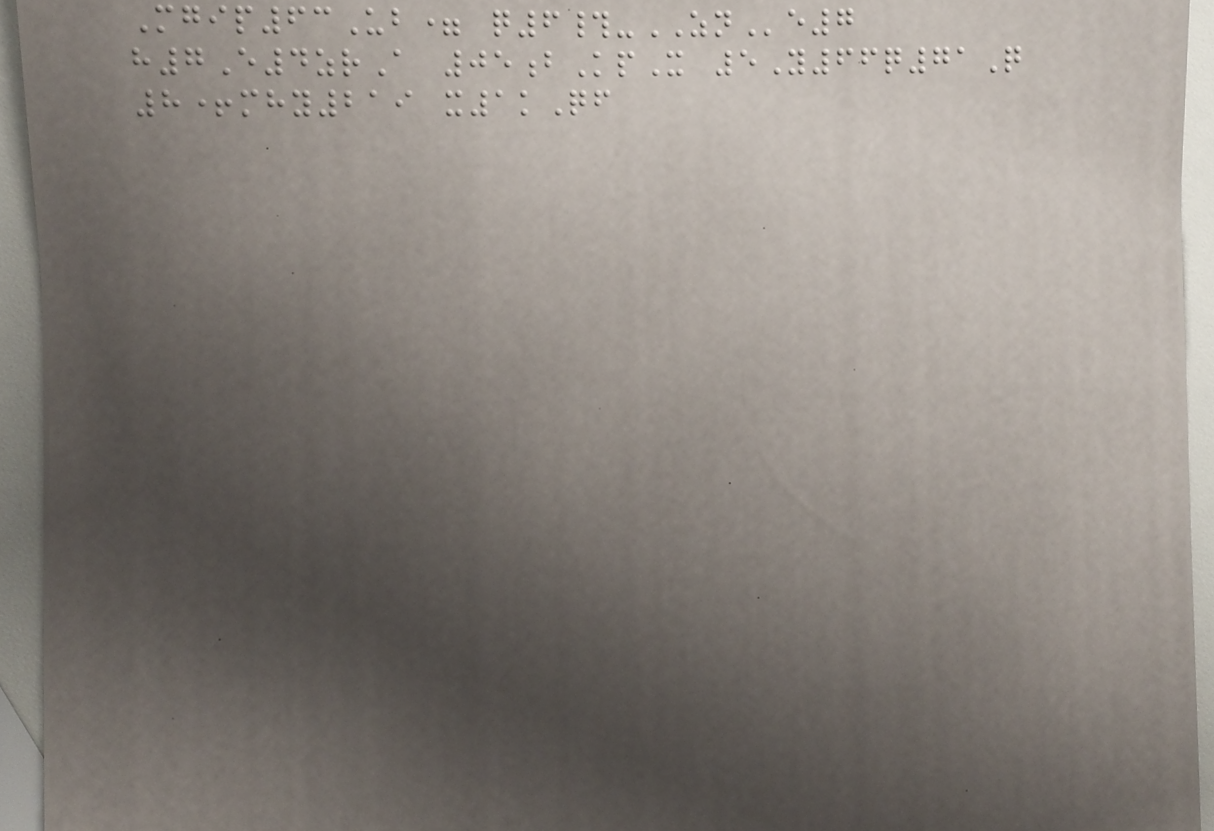Mgip63Ub= q6#-ZNe7
h7E4zrA 05bKpX 5Y66q71Q
8+mhy219 x1kQf
